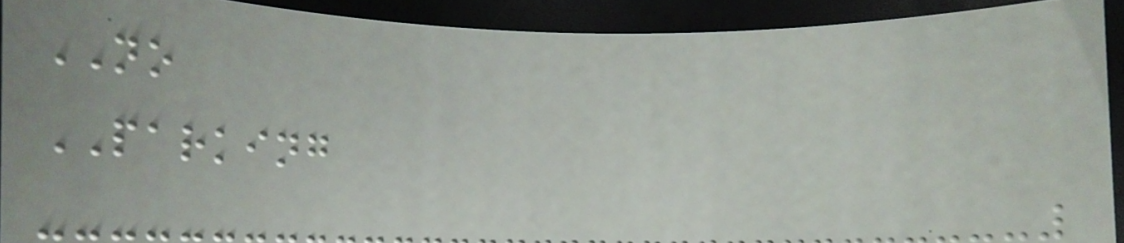NO
PARKING
